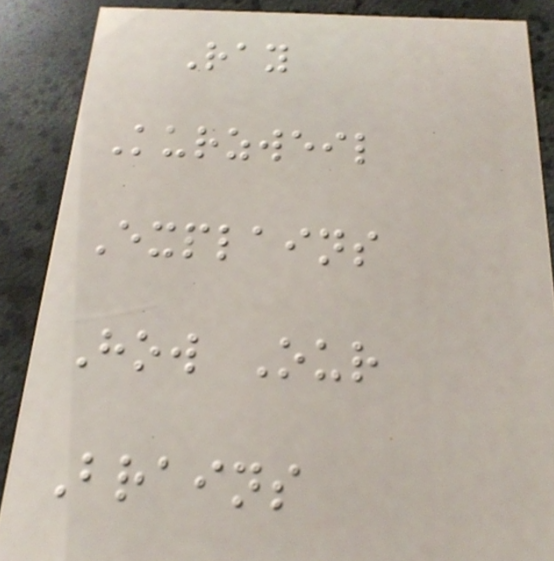Ray
Kurzweil
Explains
How Our
Brains
